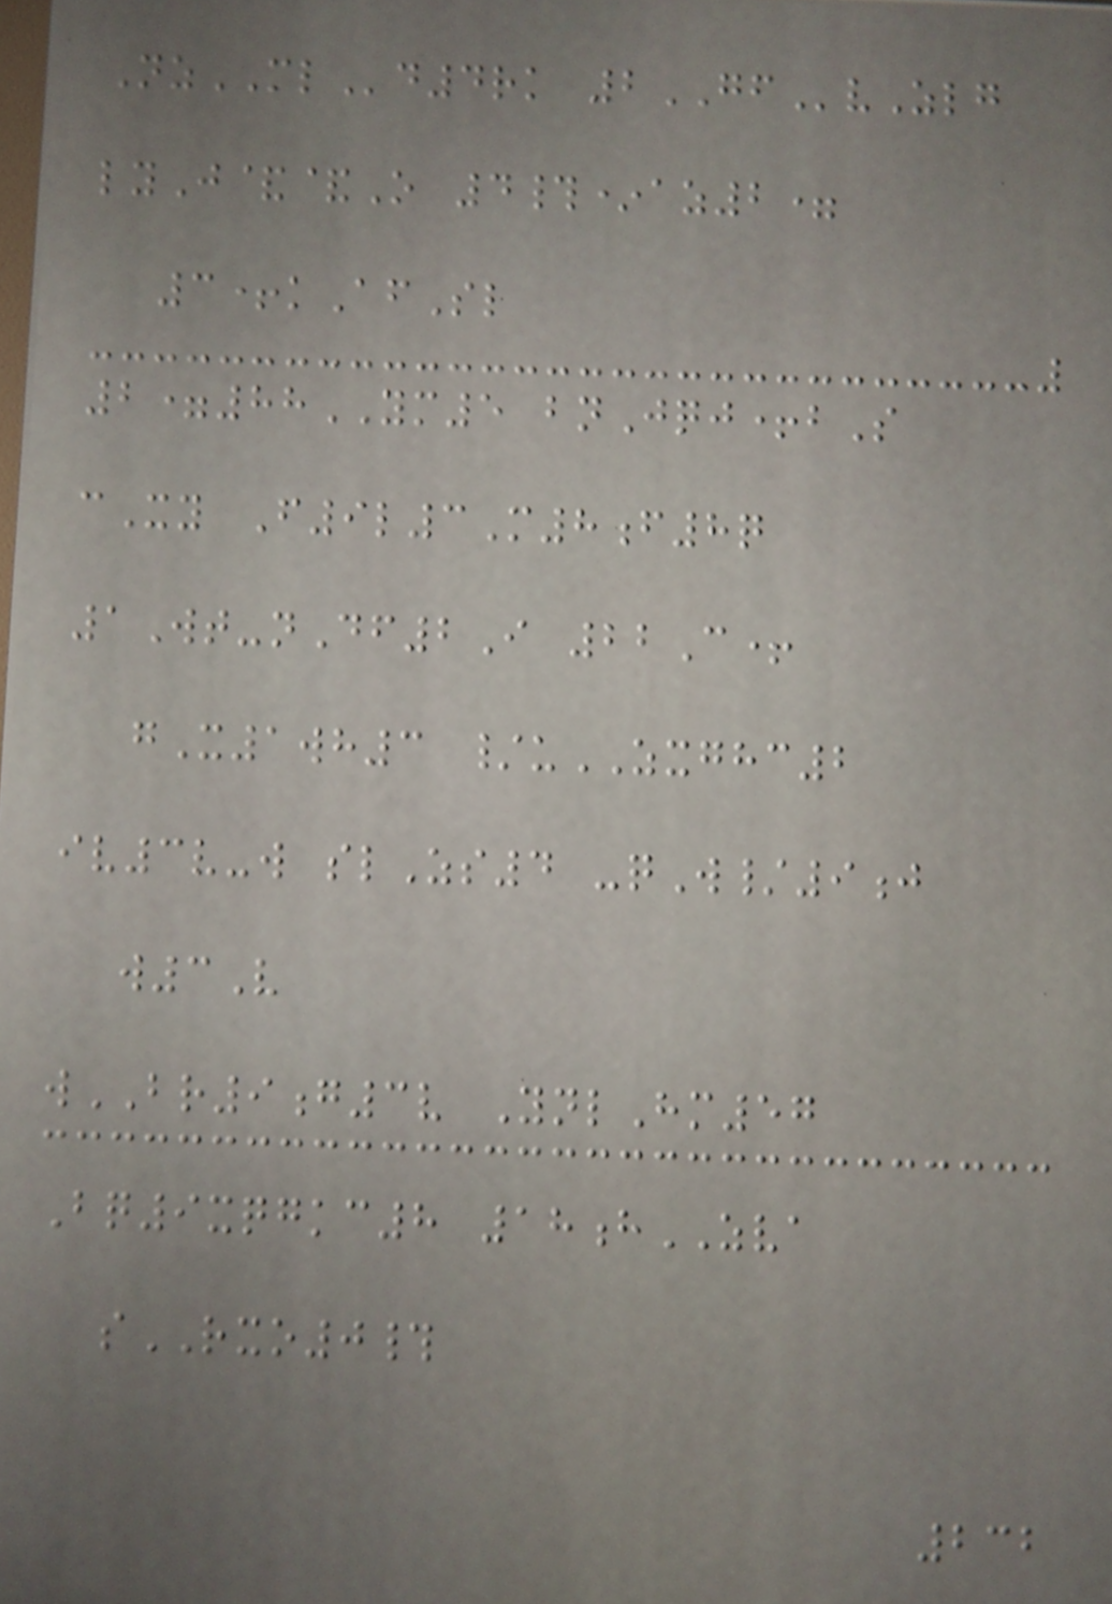NzMLd4rk 2GFvZlg
lyJ&&O 4#*az2=
3+kAfSl
2=88YM5 bnJqj+bS
cXy F9l3M8f8q
1Wt-nDf2I 22C+
gX1wh3 /uZXGHC2
iv3v-w slZs4 -qW/9j
w3V
wBR9g3v YnlHm57
Bq9xqgkc8 18hZVA
sRXO0#
232
